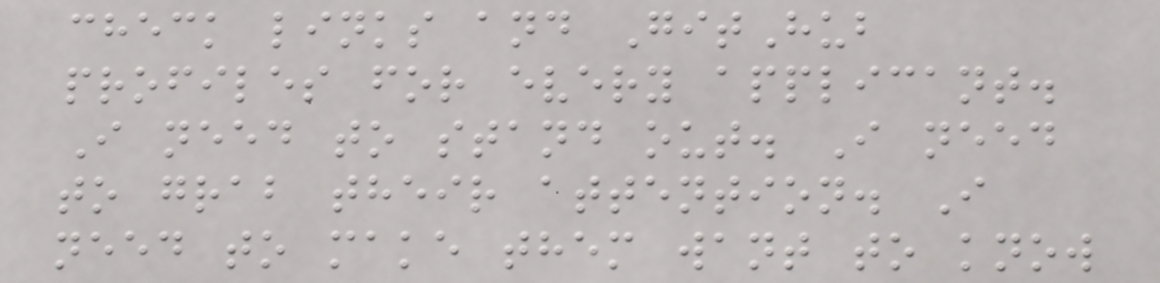check links and GitHub
profiles for every applicant.
I need to stand out. I need
to grab their attention. I
need to make them want to know
